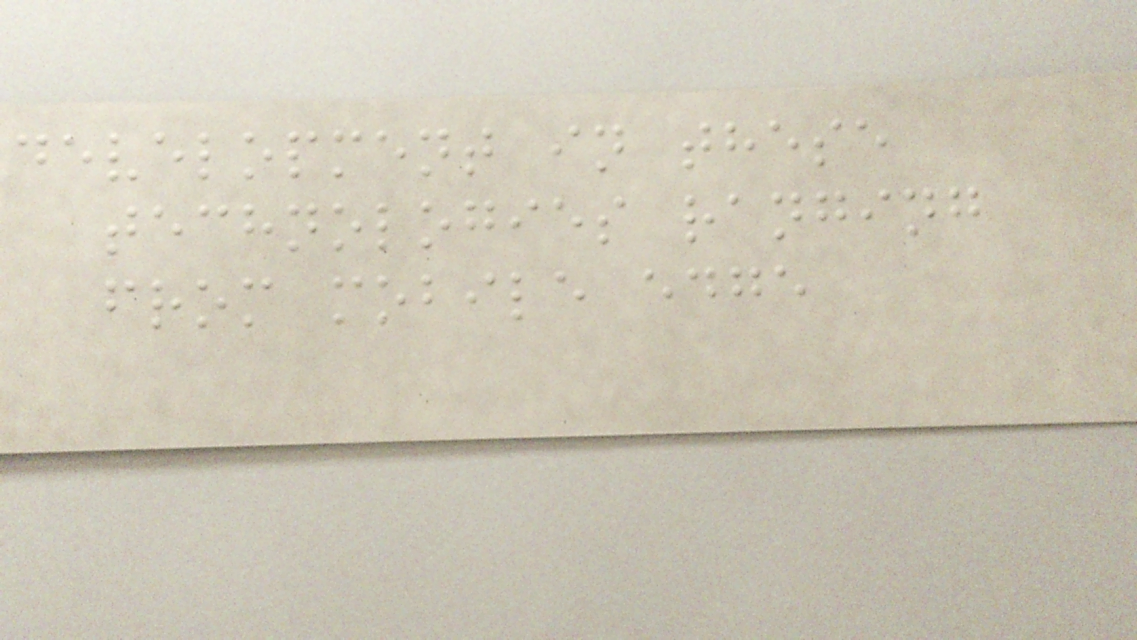development in these
technologies ranging
from mobile edge
